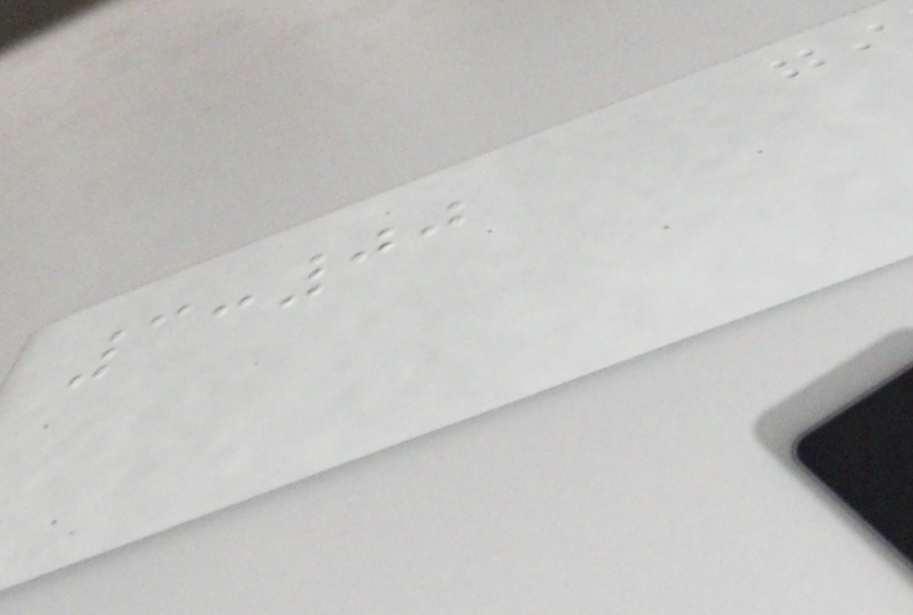3:00
